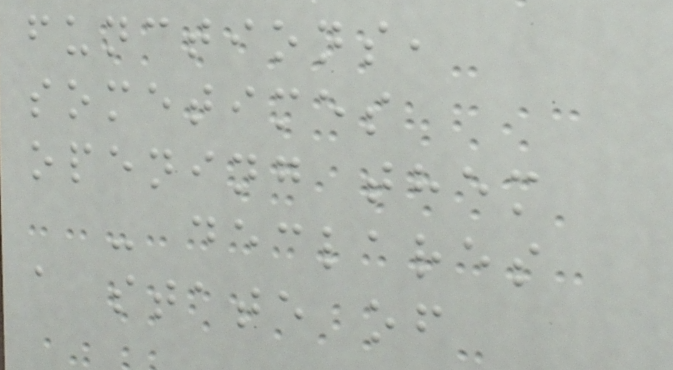functions,
sometimes
opening them
- declares
a state of
